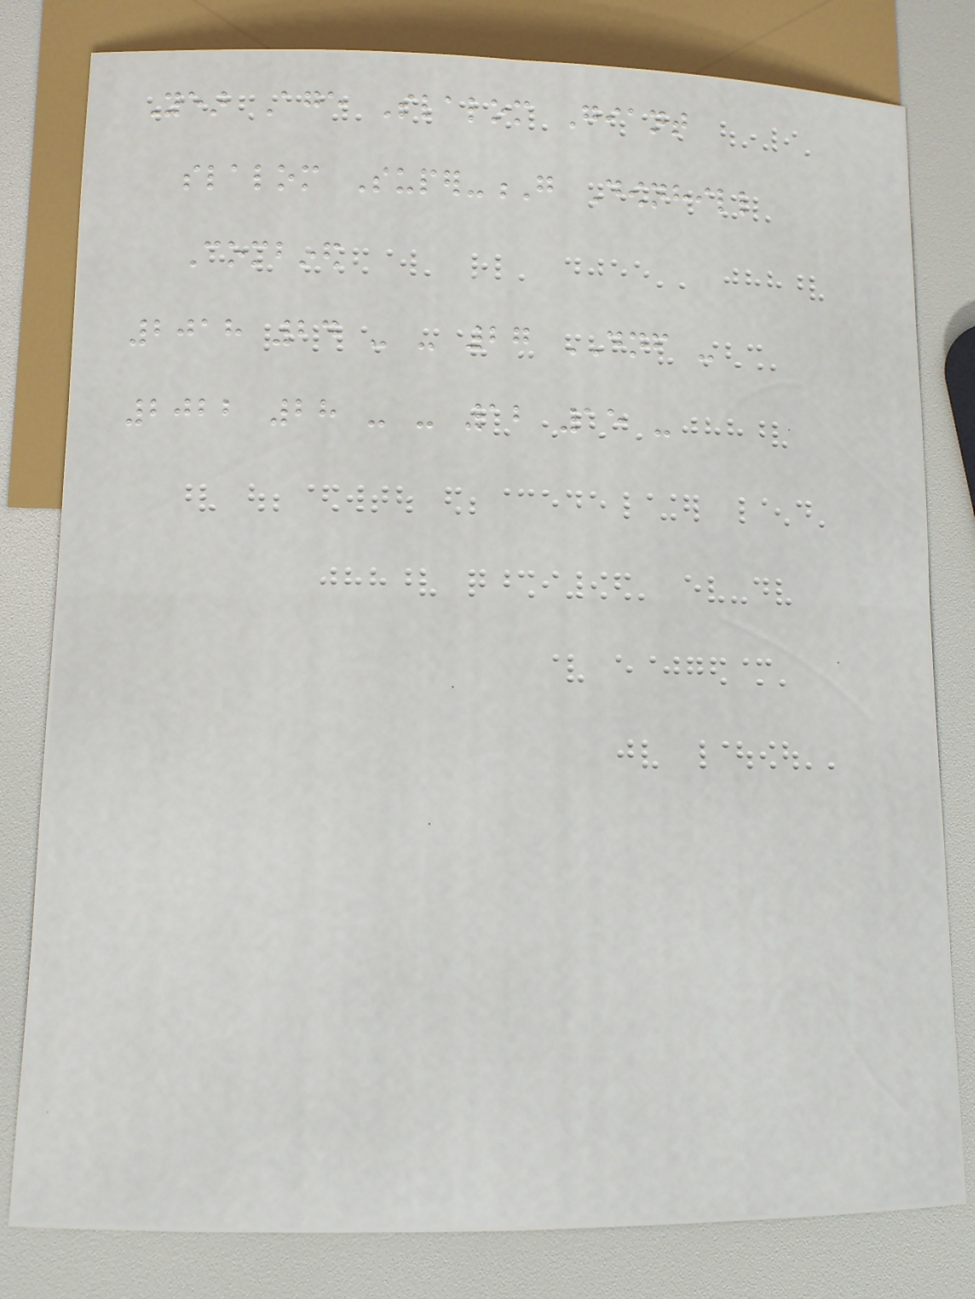Year Age Slalom Giant
slalom Super-G Downhill
Combined
2018 24 - - 27 DNF -
2022 28 - - 12 15 -
